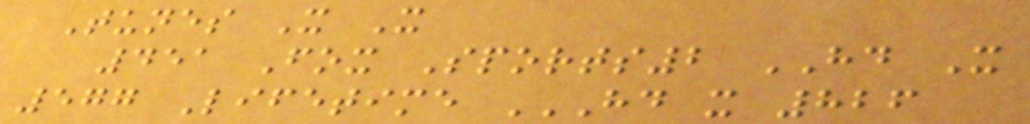Tunes X X
451 Fox Sports2 HD X
577 Lifetime HD X 826
